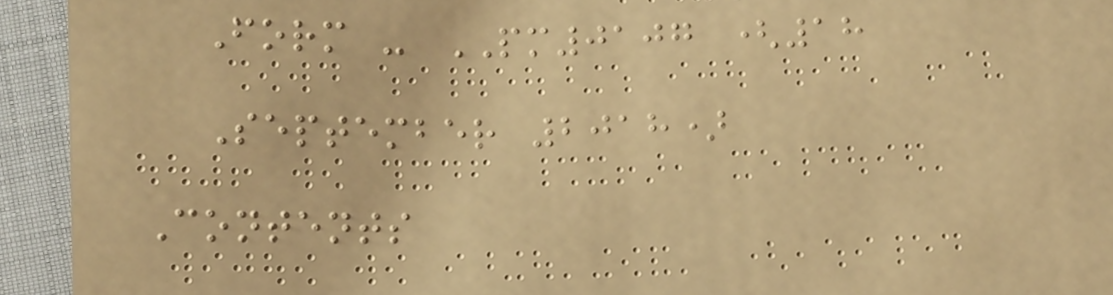Form - PM0107 (18
September 2018)
Contents
